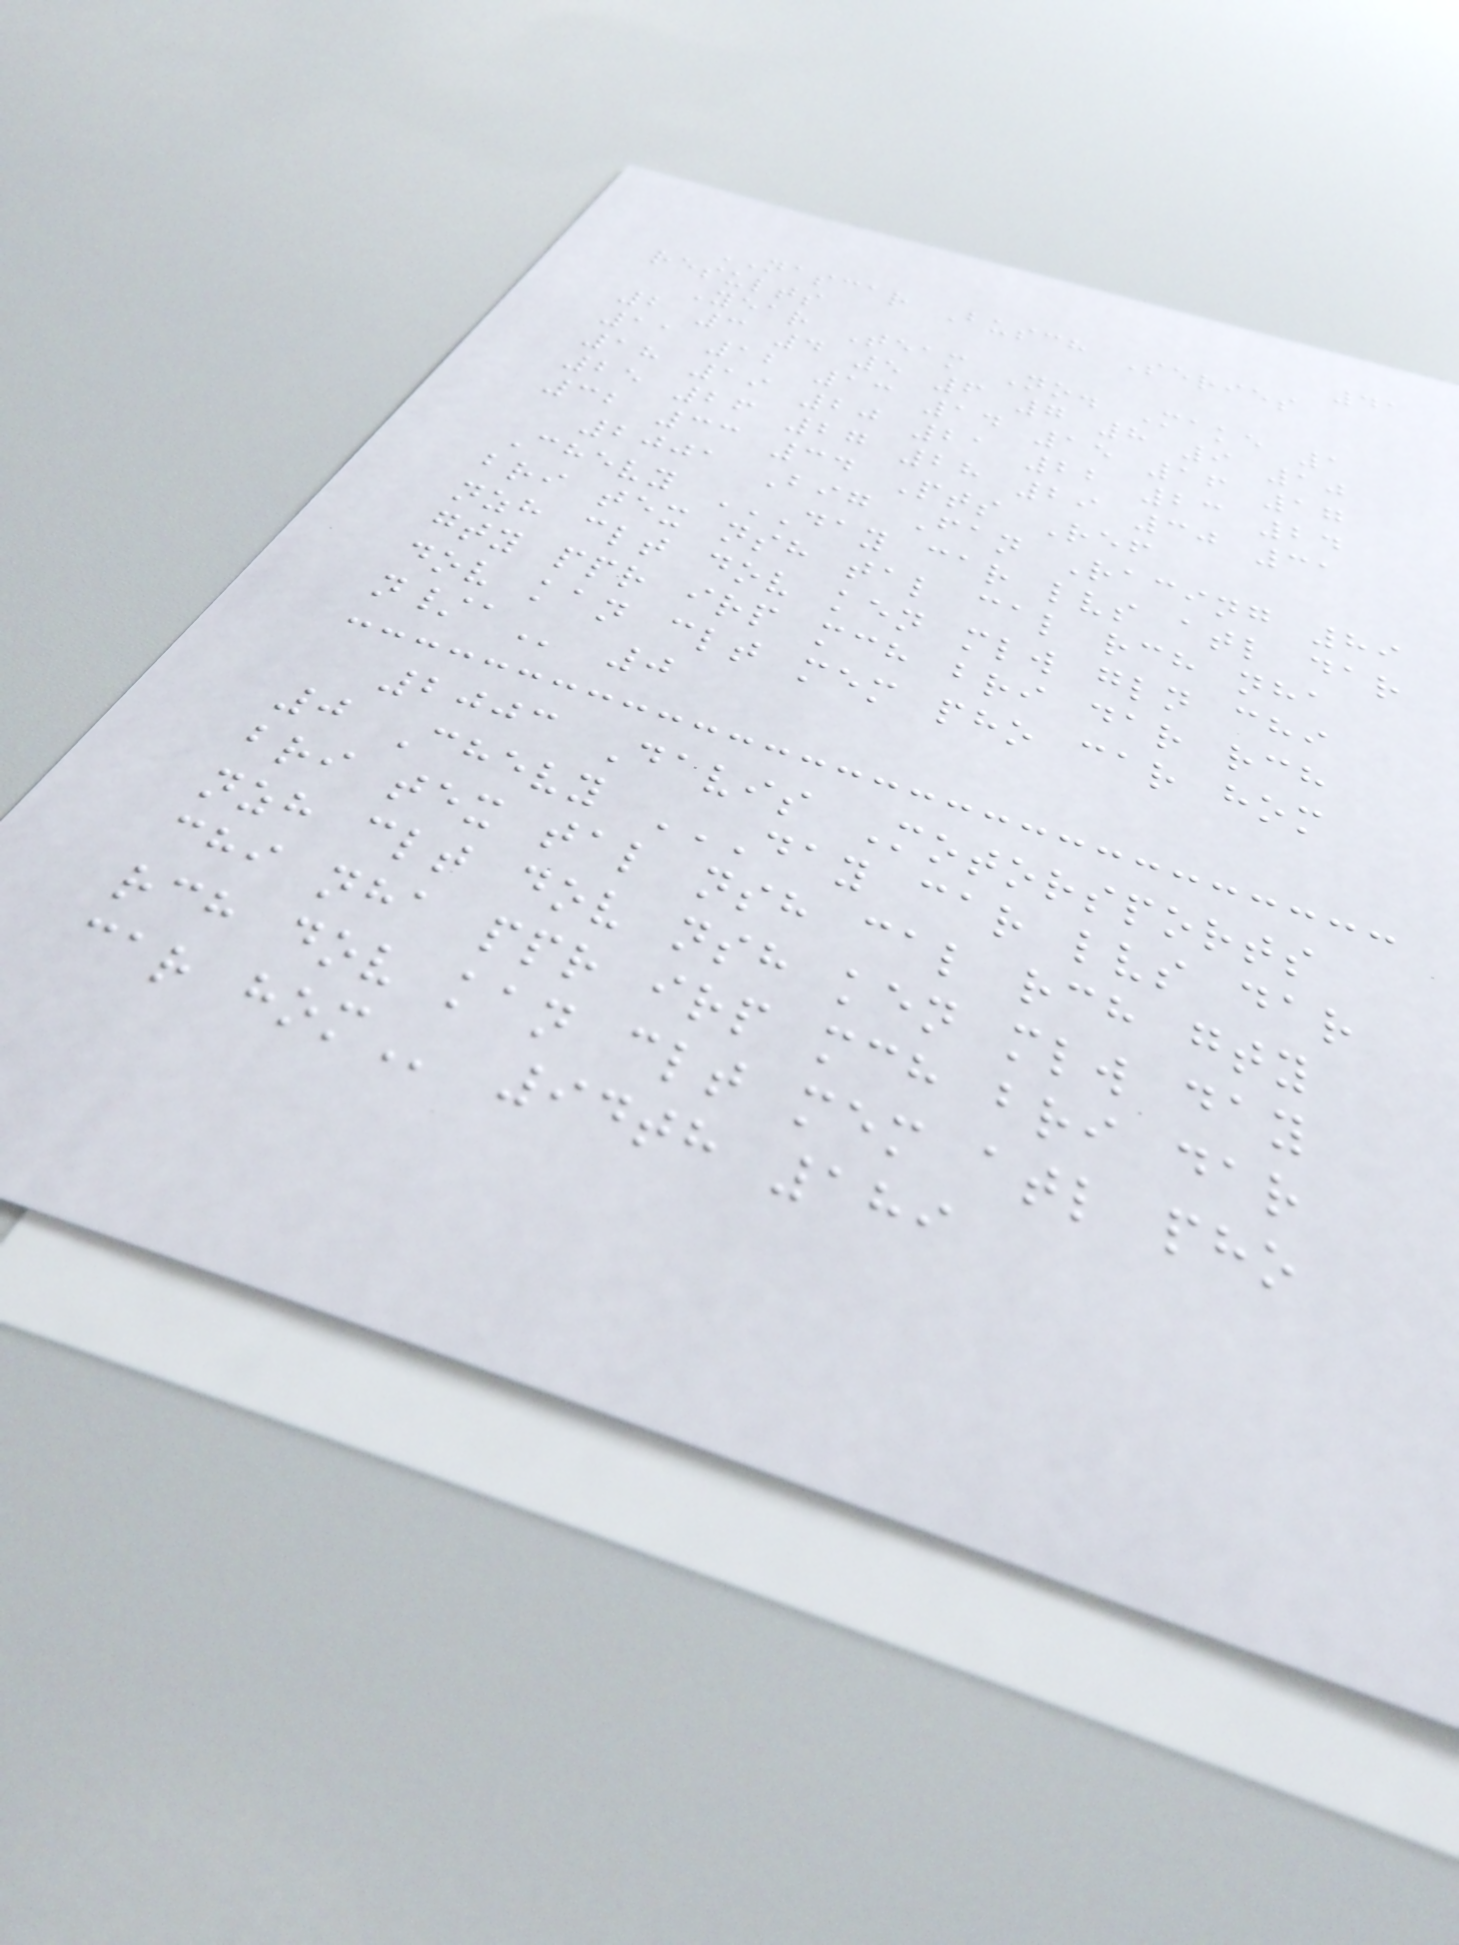41
NASCAR Busch Series
results
Year Team No. Make 1
2 3 4 5 6 7 8 9 10
11 12 13 14 15 16 17
18 19 20 21 22 23 24
25 26 27 28 29 30 31
32 33 34 Pts Ref
2001 Big Fan Racing 89
Chevy DAY CAR LVS ATL DAR
BRI TEX NSH TAL CAL RCH NHA
NZH CLT DOV KEN MLW GLN CHI
GTY PPR IRP MCH BRI DAR RCH
DOV KAN CLT MEM PHO CAR HOM
N/A 0
2003 Davis Motorsports
0 Chevy DAY CAR LVS DAR
BRI TEX TAL NSH CAL RCH GTY
NZH CLT DOV NSH KEN MLW DAY
CHI NHA PPR IRP MCH BRI DAR
RCH DOV KAN CLT MEM ATL PHO
CAR HOM 94th 189
